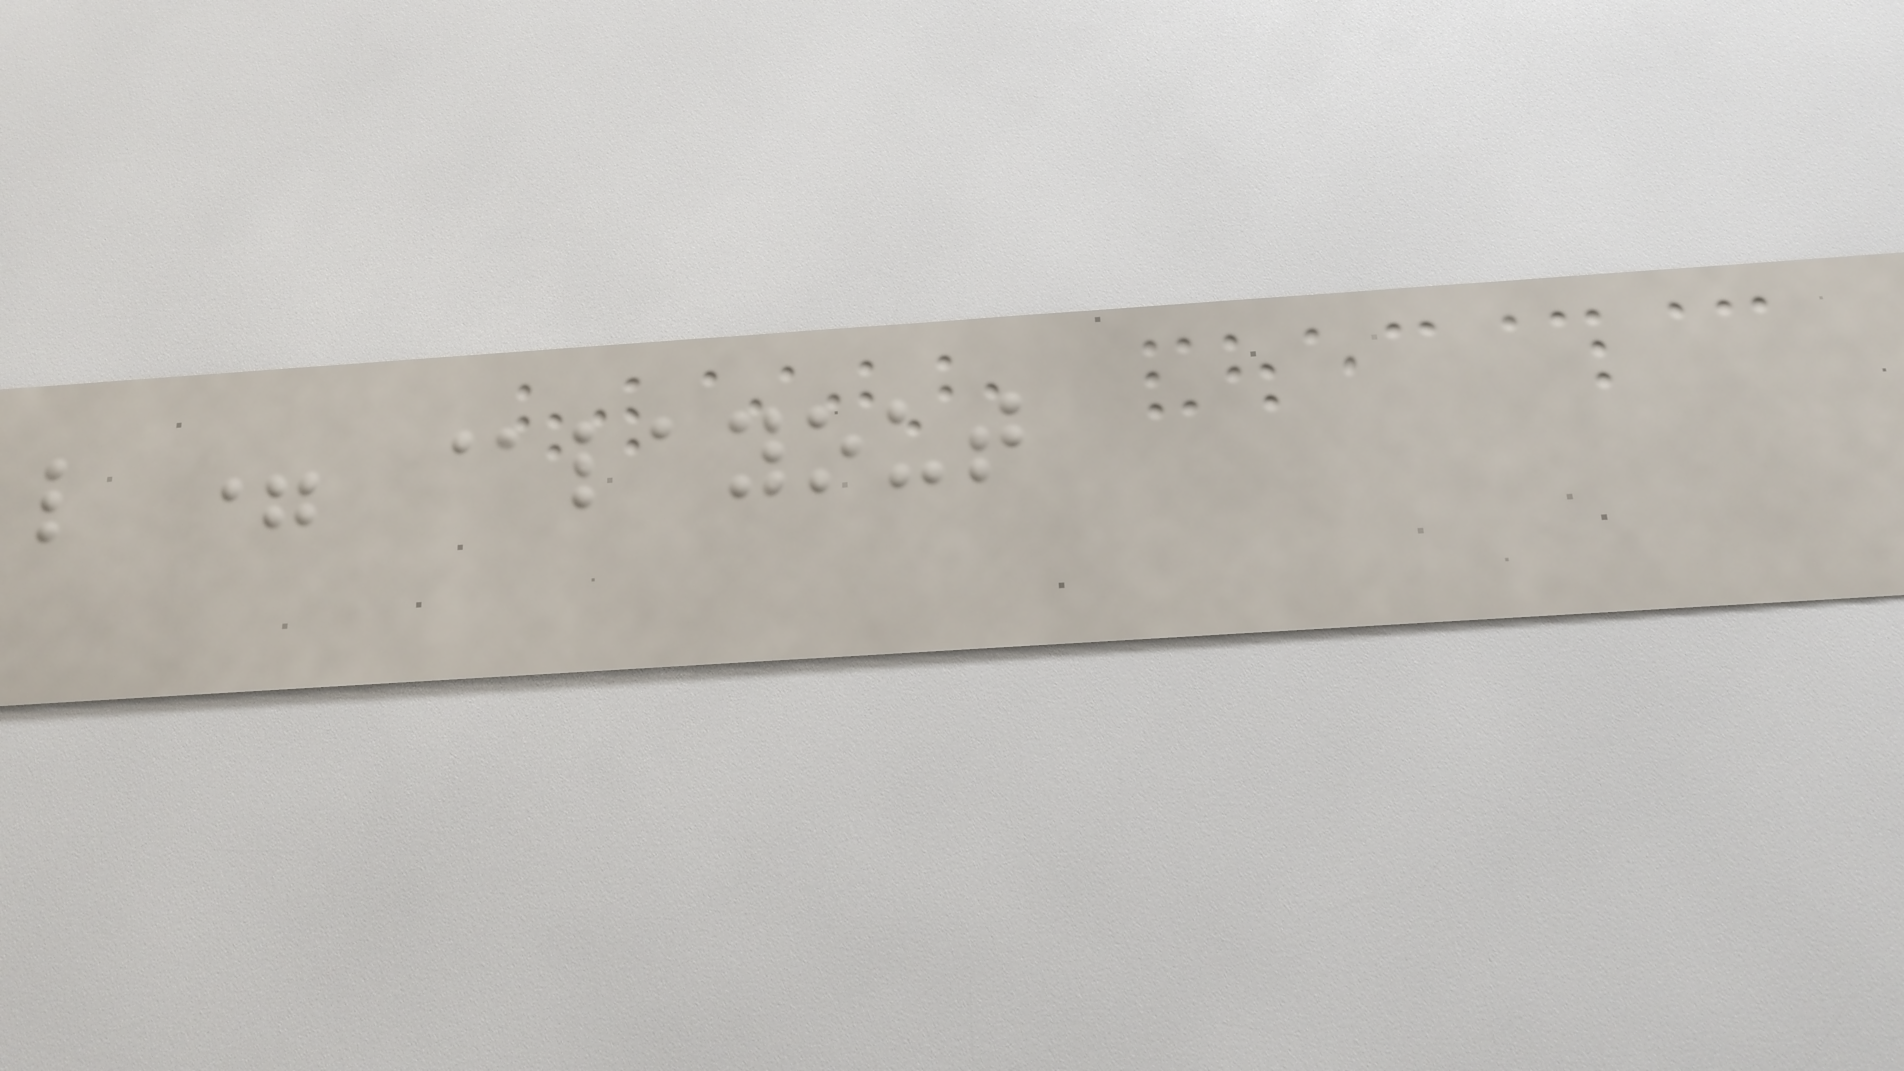l = @layout
